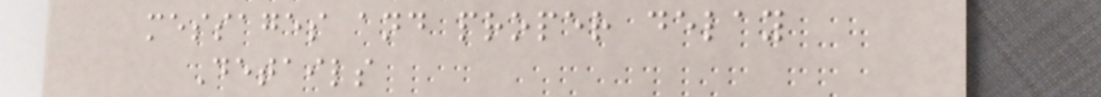messages and proper delay
Details
